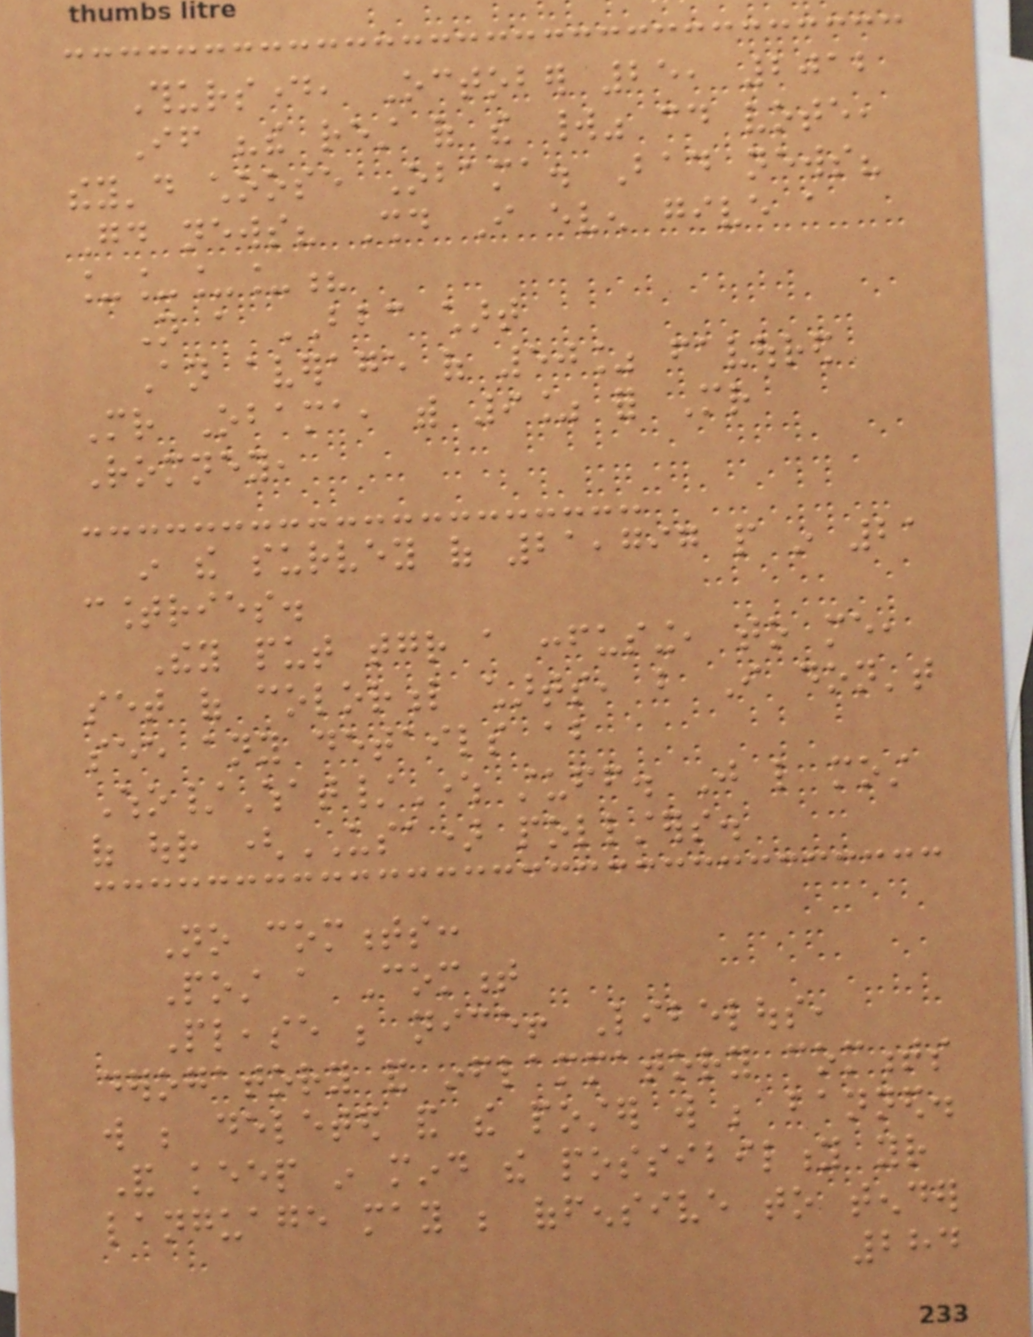Thursday, October 25, 2012
If "the rest of the world" could vote,
they'd choose Obama. Bad news?
Good news? Should I even give a
____?
Not a BBC chart
An average of 50% favoured
Mr Obama, with 9% for Mr
Romney,
in the survey of 21,797 people in 21
countries.
They put together a confusing, to me,
set of colorful charts, but I don't
see any details about
Who/What/Where stuff. Just like most
of our (USA) pollsters.
No comments:
Post a Comment
Please be nice! Libelous,
derogatory and inflammatory comments
will be deleted and the poster will be banned.
And keep in mind the possibility your
language may be offensive to tender
284
